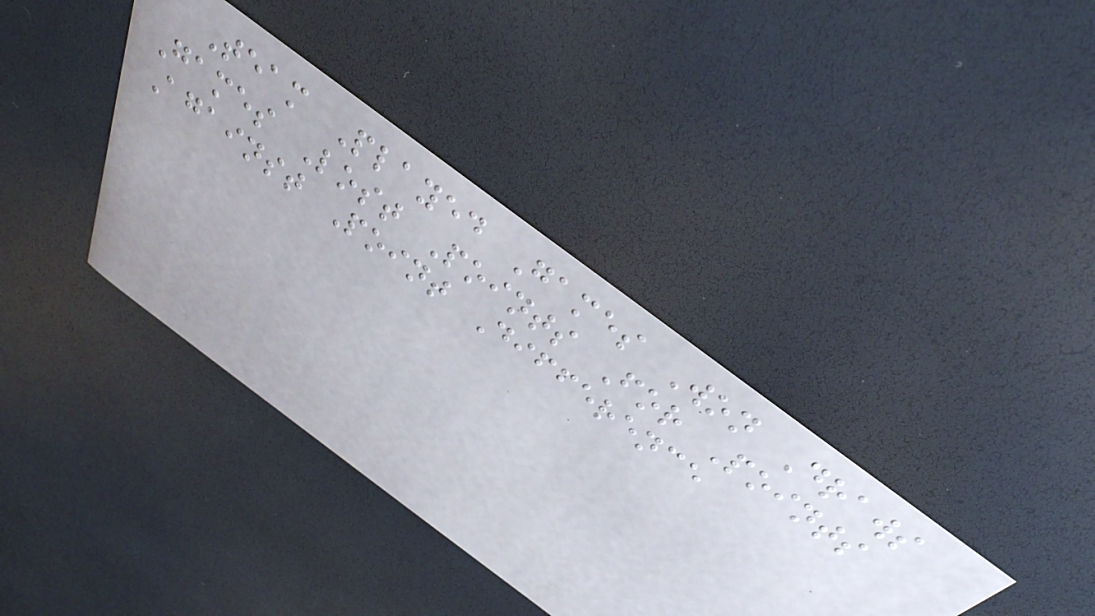Team Played Games Won Draws
Games Lost Points For Points
Against Point Difference
